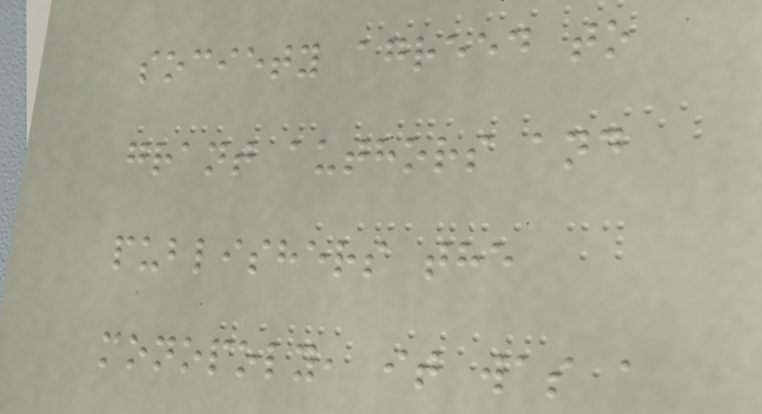society agreed to
grant authors and
publishers the
monopoly, it was a
